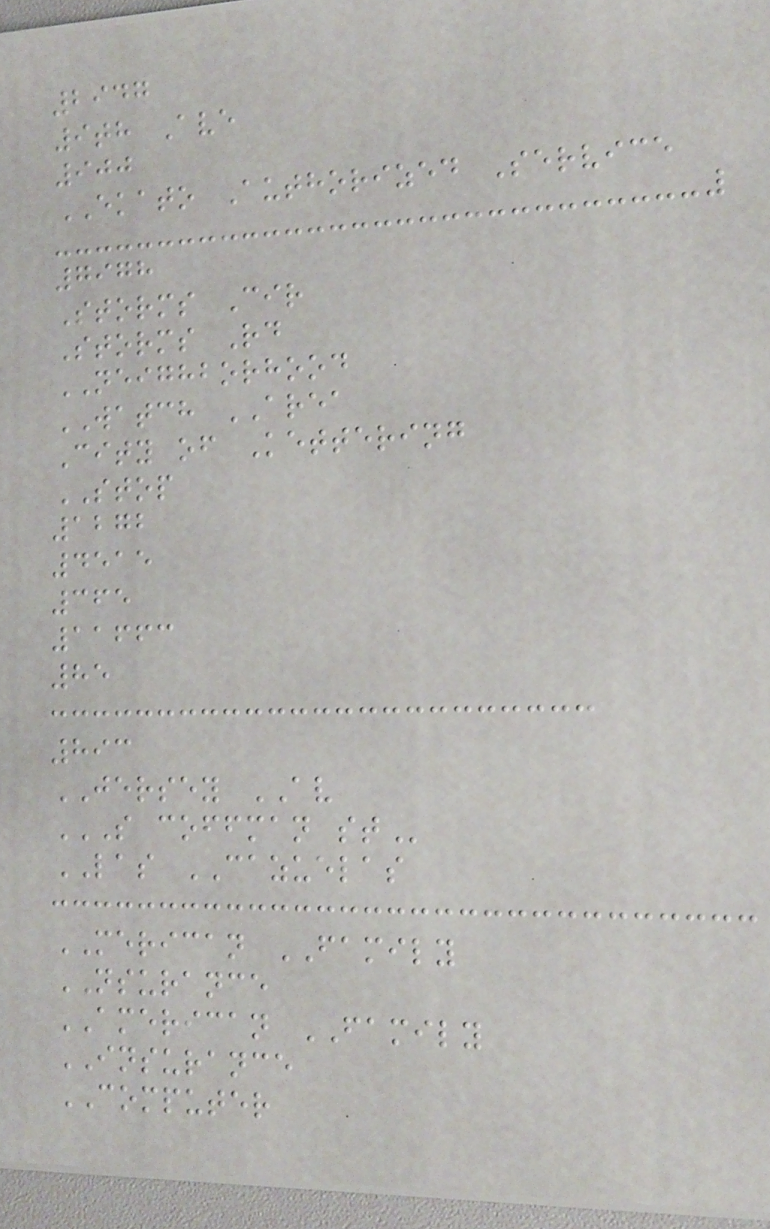2947
9th Ave
900
EKATO Authorized Service
7978
Storms Cir
Storms Rd
NEIGHBORHOOD
WATCH AREA
City of Kettering
STOP
1272
4515
365
11663
85
893
JERSEY AV
S COFFMAN ST
LAS CAZUELAS
MERICAN FAMILY
NSURANCE
AMERICAN FAMILY
INSURANCE
COMPUTER
